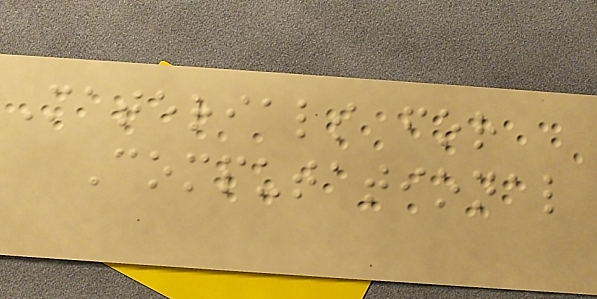Materials for
Computational
